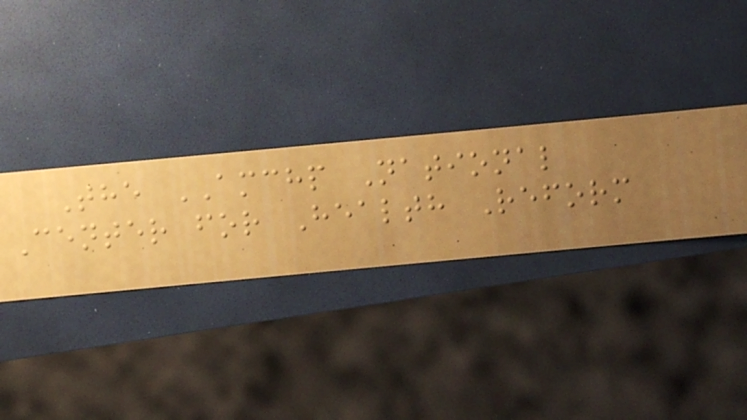The AMCHP National
Center for Health Reform
